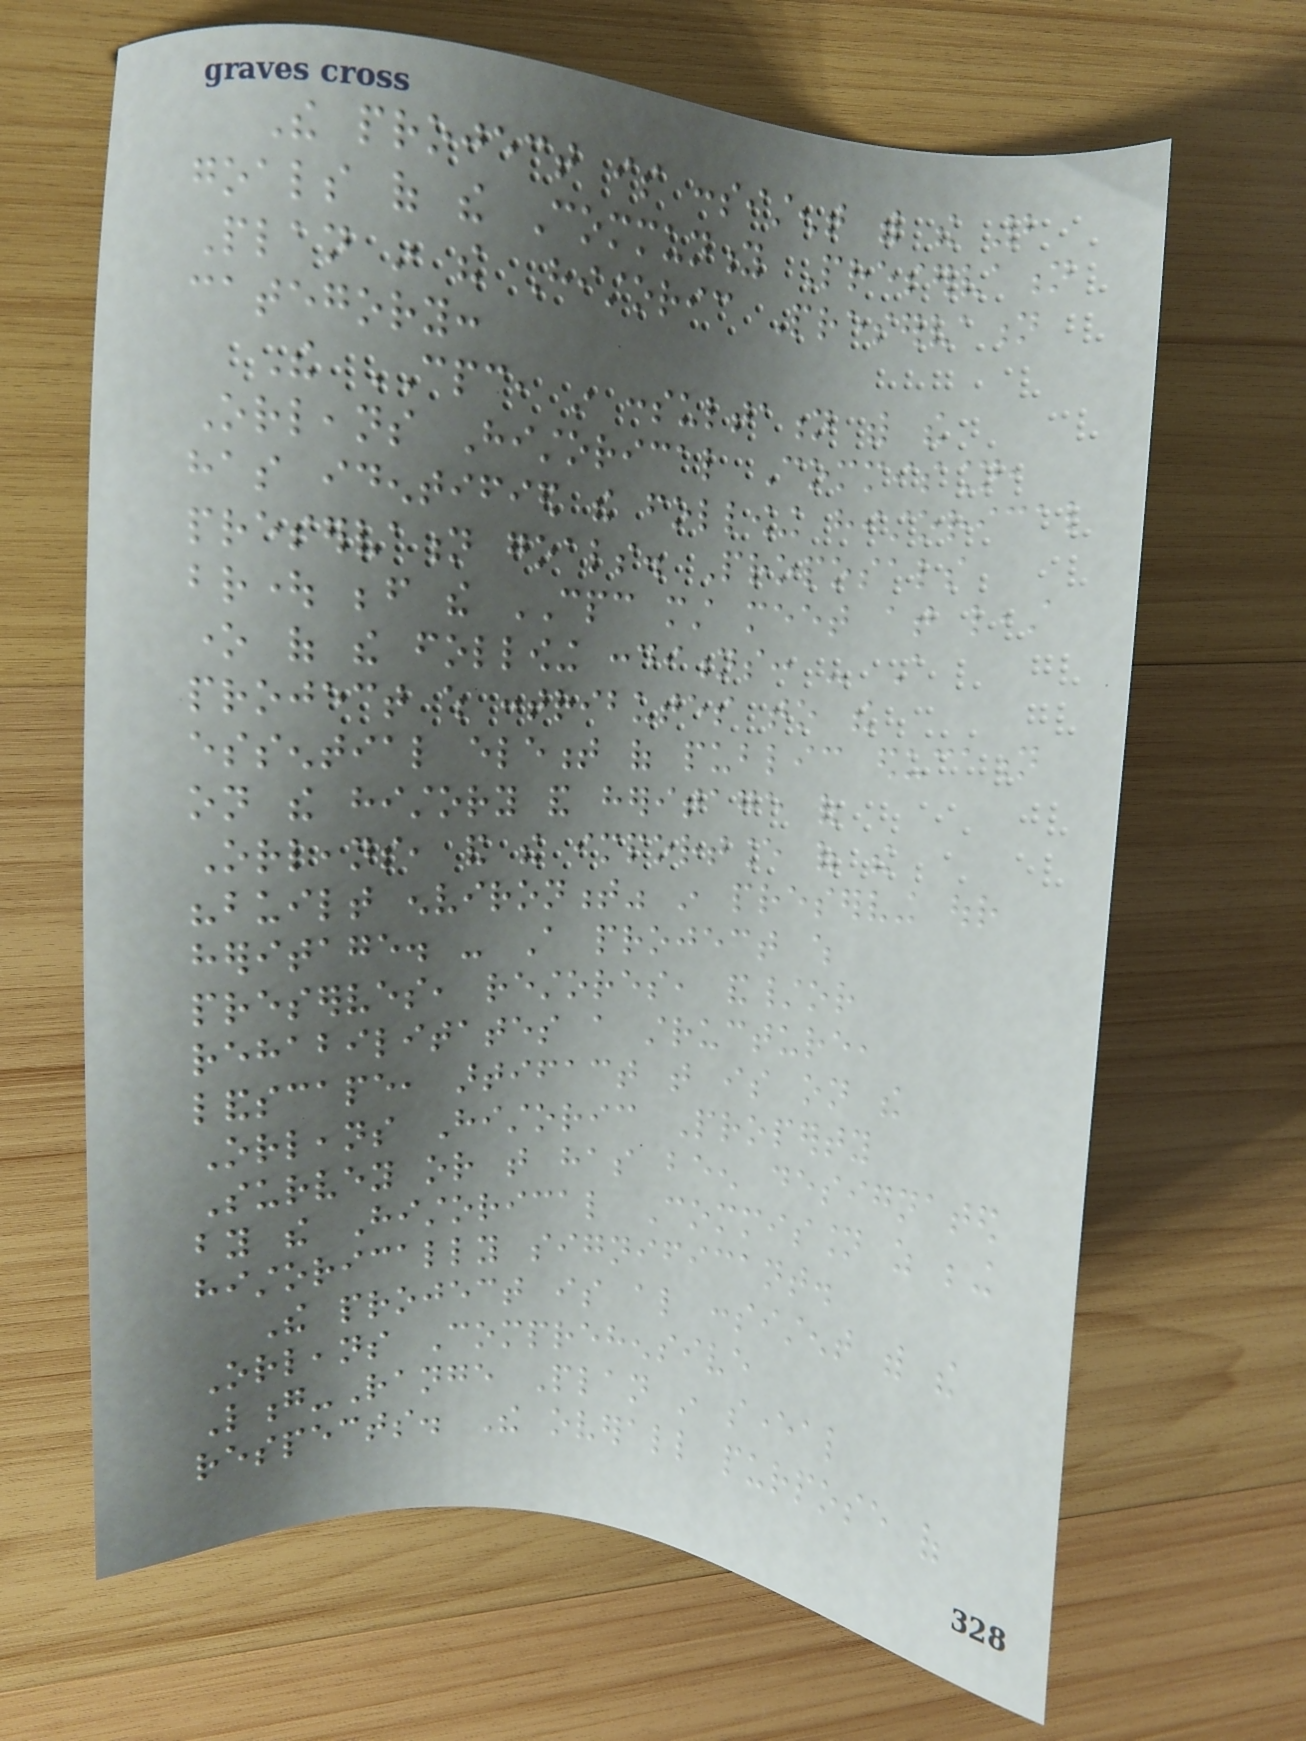The project is consistent with the 2
goals of the Community Preservation
Plan in the Historic Preservation
category:
The CPC, in consultation with the
Orleans Historical Commission,
has identified the following historical
preservation goals. Proposals
brought before the CPC must meet at least
one of the following conditions: - A
project which contributes to the
essential element of public education
on the history and heritage of
Orleans, and the importance of the
"built environment" in preserving our
heritage. - A project which
preserves, restores, and/or
rehabilitates a structure,
landscape, artifact that is on the
Orleans Historic Property
Survey or that has been designated
by the Historical Commission as being
historically significant.
The project is also consistent with the
Orleans Comprehensive
Long-Range Plan in several
respects. The overall purpose of
